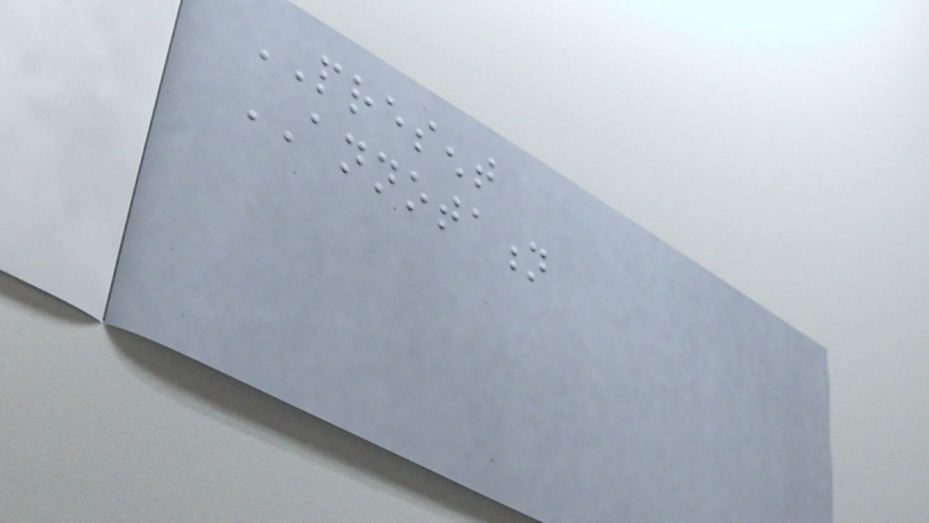PRESENT
ANNOTATION
